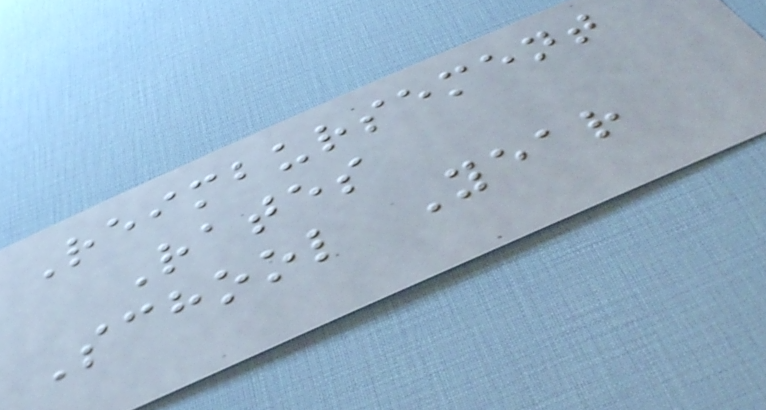Reimbursement
Rates
School Year
